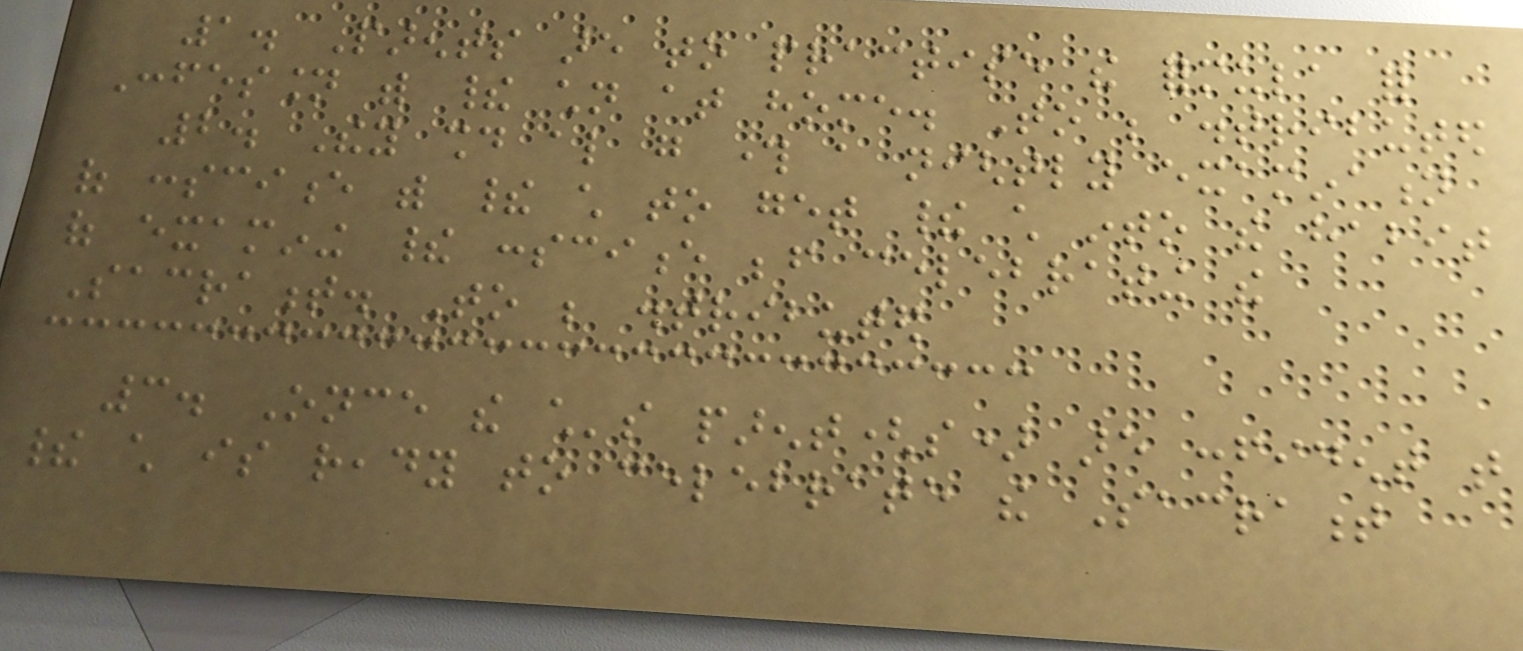1. Parents are to practise the formula for
Confession with their children at home. To be distributed
2. They should also go through a nightly examination
of conscience with their child to get their child into the habit
of examining their conscience before celebrating the
Sacrament. To be distributed
3. Once the child's parent(s) are confident that
their child is ready to celebrate the Sacrament
